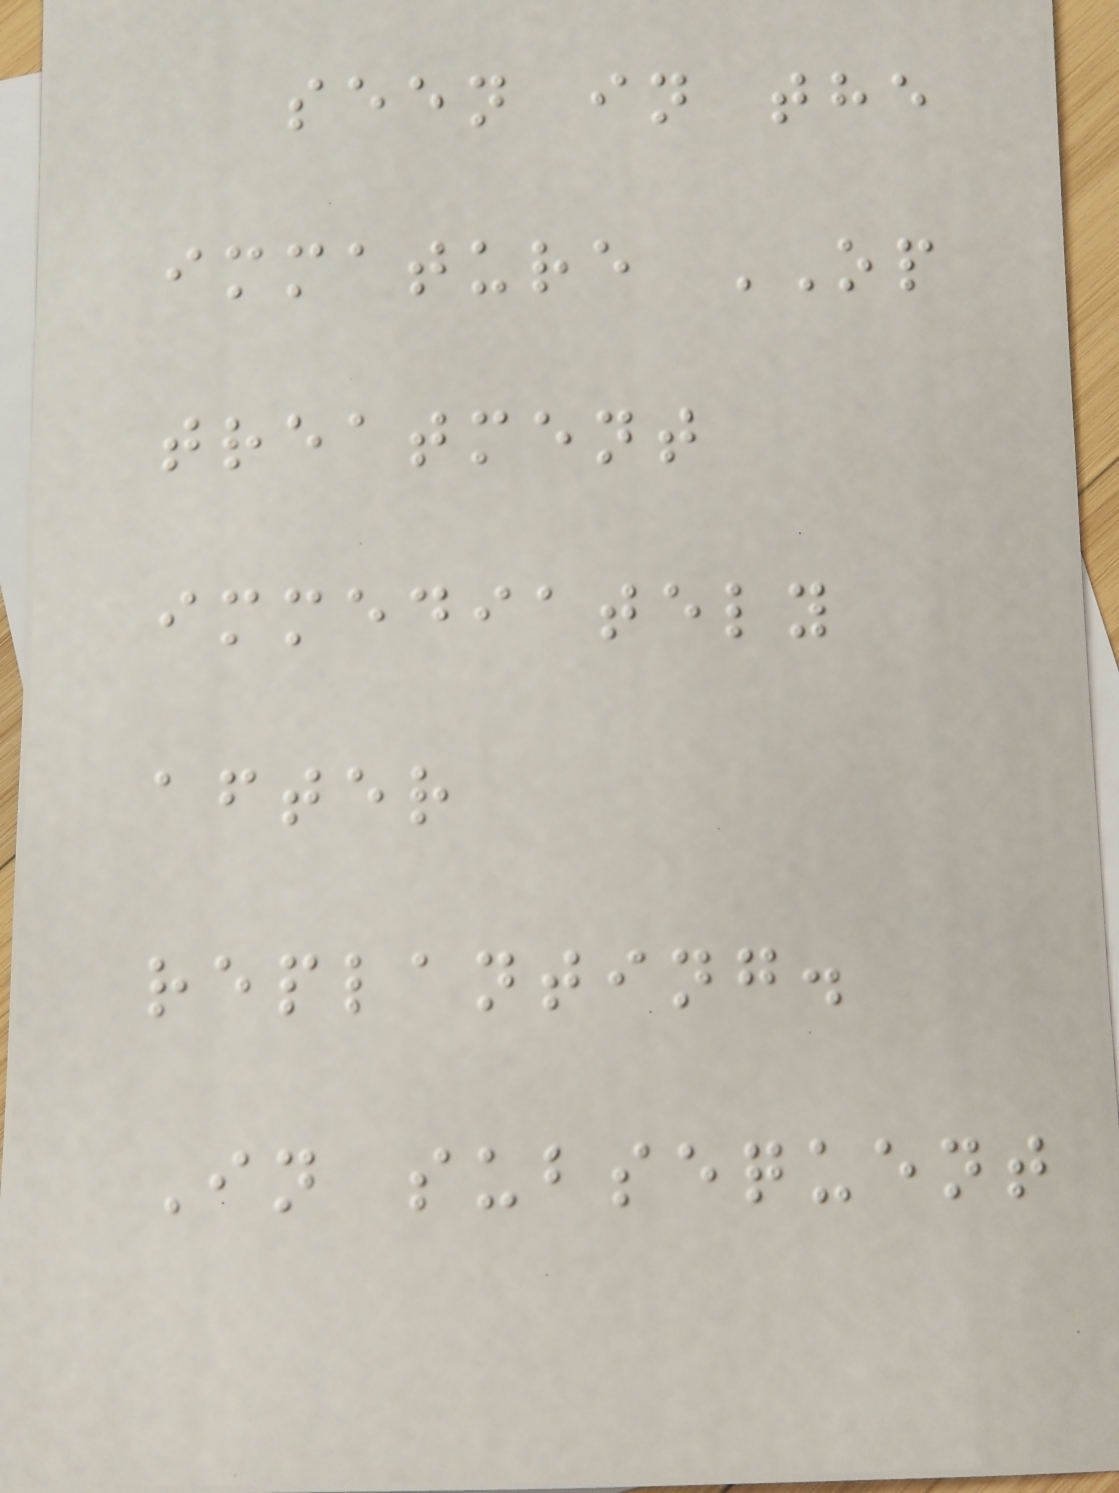seen in the
immature OP
treatment
immediately
after
replanting.
In subsequent
